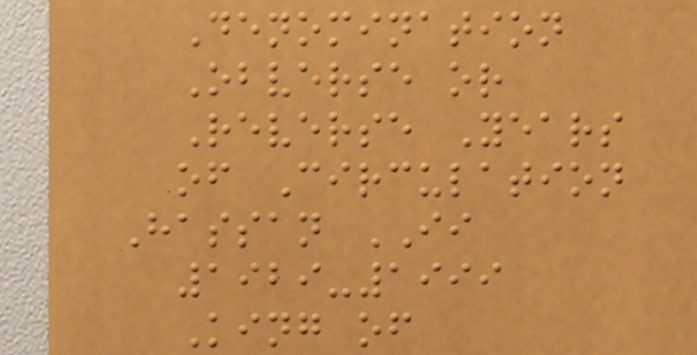Denomination
Obverse or
Reverse Years
of Circulation
Hassan II
1929-1999
King of
